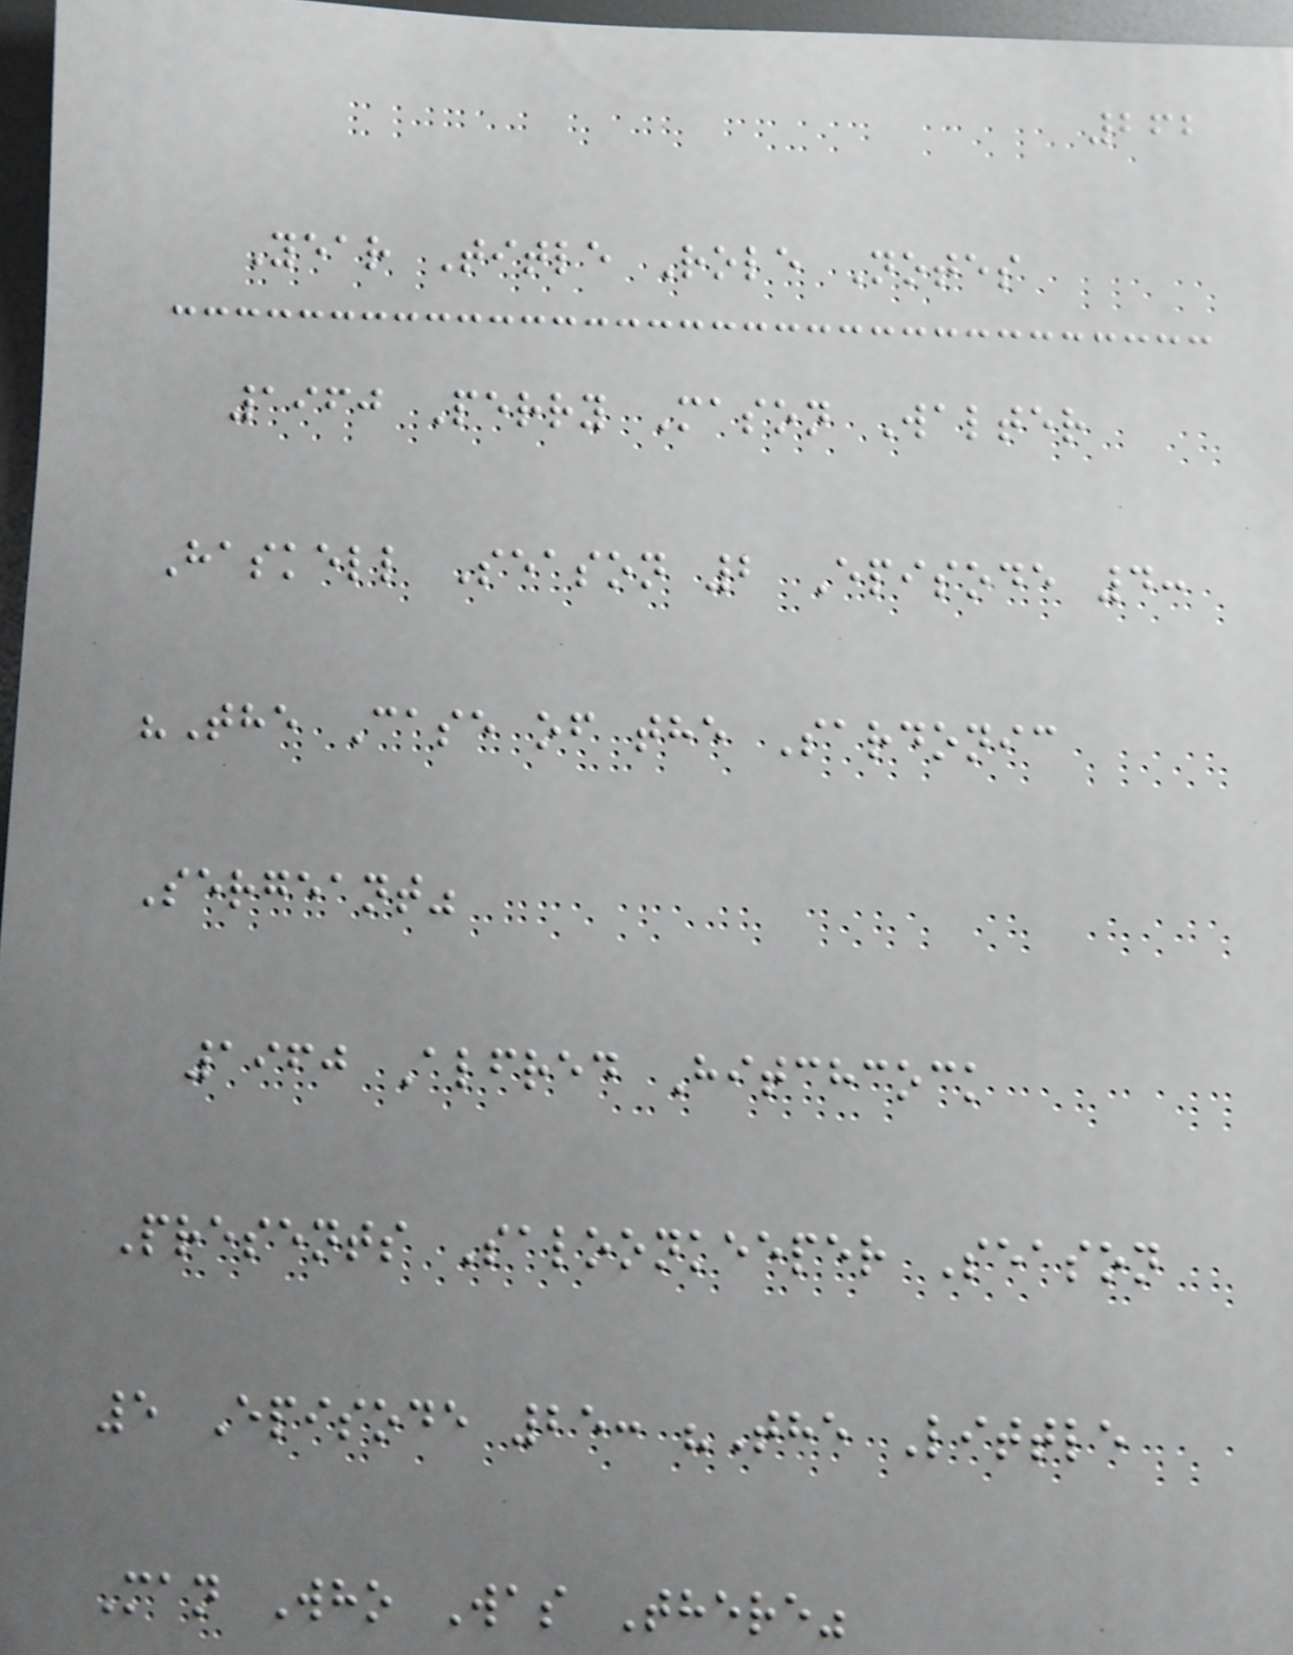262
Year Title Role Notes
1960 Perry Mason Walter
Haskell Season 2 Episode 4:
"The Case of the Sardonic
Sergeant"
1960 Alfred Hitchcock
Presents Saloonkeeper Season
5 Episode 25: "The Little
Man Who Was There"
